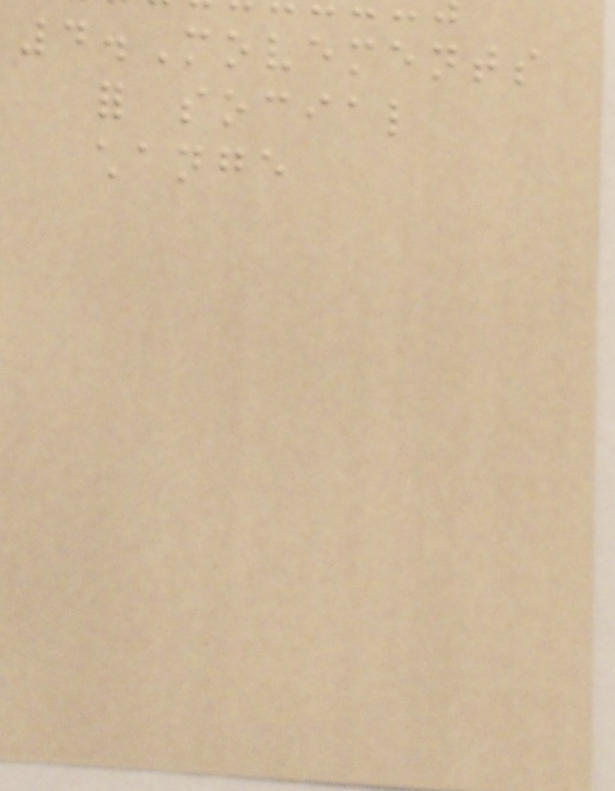4.Movements
for social
change
